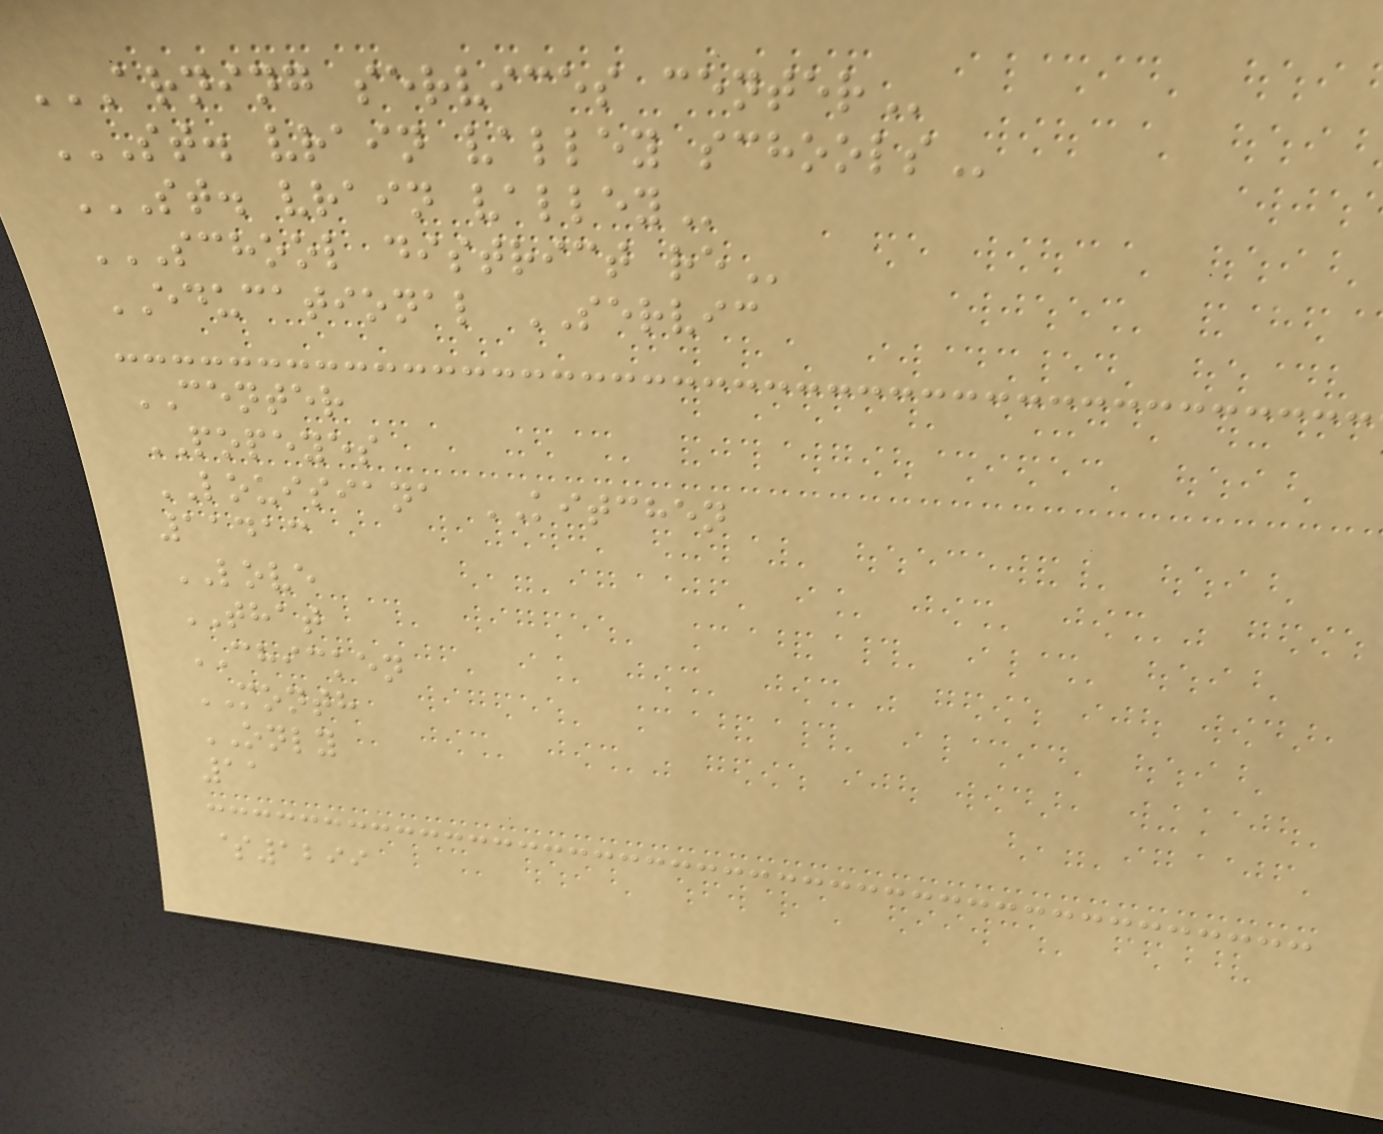ARNING SERVICES CENTER
ST. VRAIN VALLEY SCHOOLS
ST. VRAIN VALLEY
SCHOOL DISTRICT RE
EDUCATIONAL SERVIC
CENTER
POPEYES
LOUISIANA KITCHEN
11413
LOVE
THAT
CHICKEN
MONTH
ONLY
11
$1299
